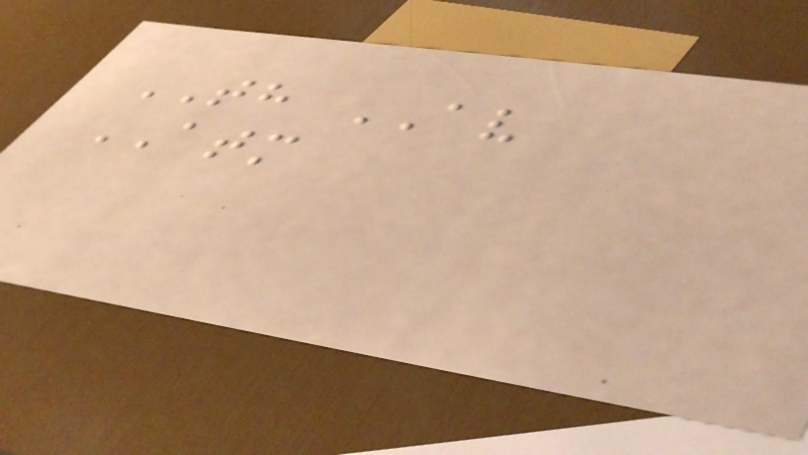TH AV
ATM
